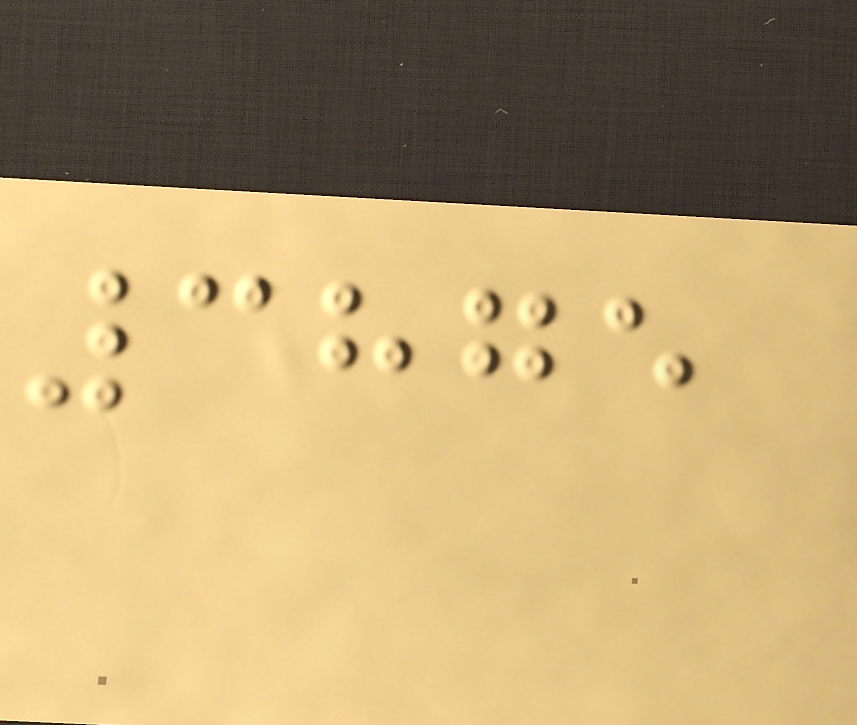3875
